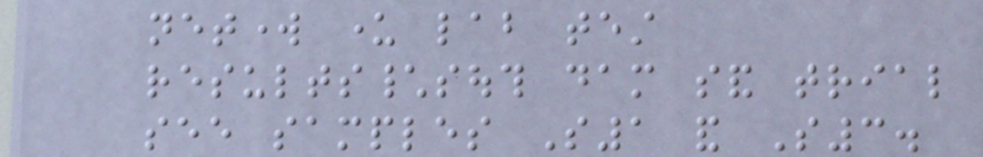network under lab test
results\south dam sand trial
see samples S1 and S3.
